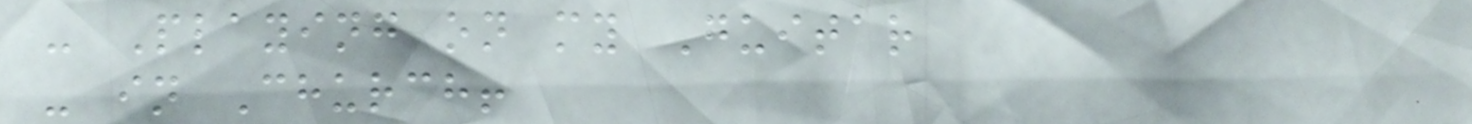- Playing on my Guitar
- in Church!
